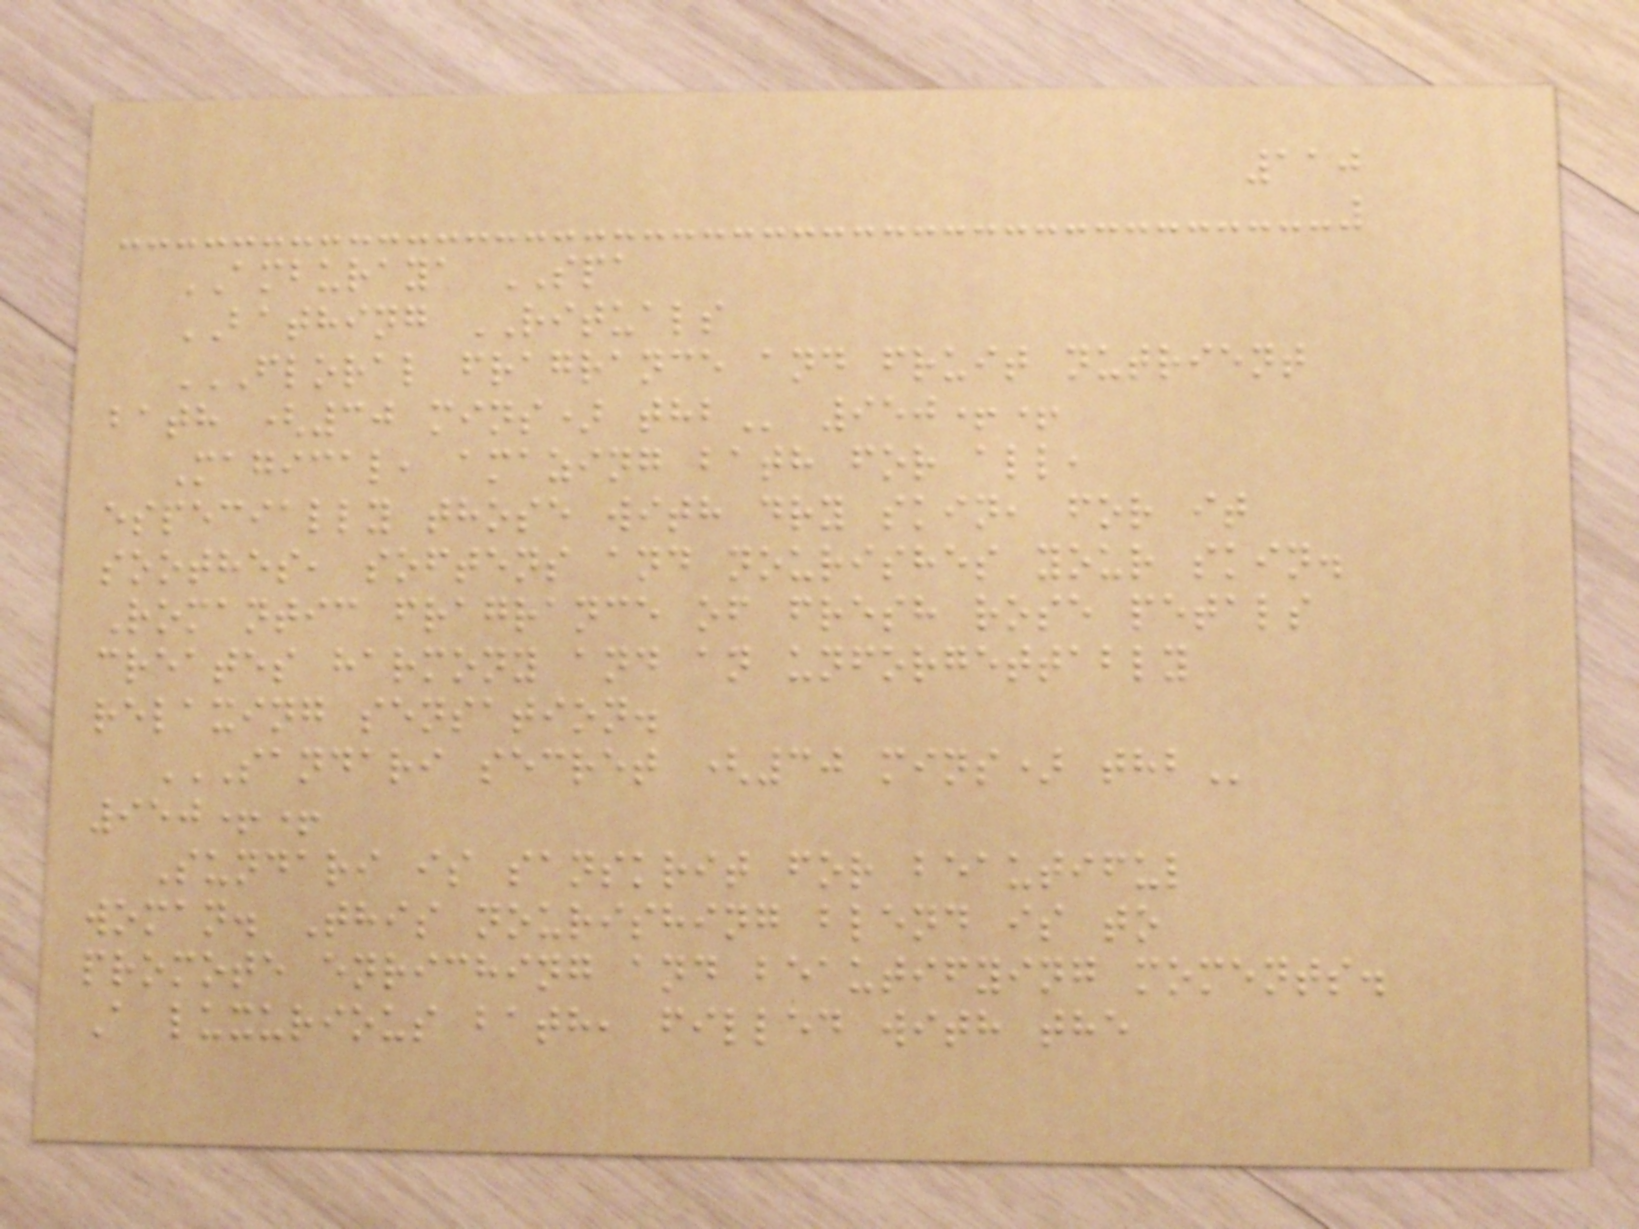110
AMBURAYA SPA
BATHING RITUALS
FLORAL FRAGRANCE AND FRUIT NUTRIENT
BATH (30 MINS) THB 950++
Magical, amazing bath for all,
especially those with dry skin, for it
soothes, softens and nourishes your skin.
Romantic fragrance of fresh rose petals
creates harmony and an unforgettably
relaxing sensation.
SANDARI SECRET (30 MINS) THB
950++
Sundari is sanskrit for beautiful
woman. This nourishing blend is to
promote enriching and beautifying moments.
A luxurious bath, filled with the
